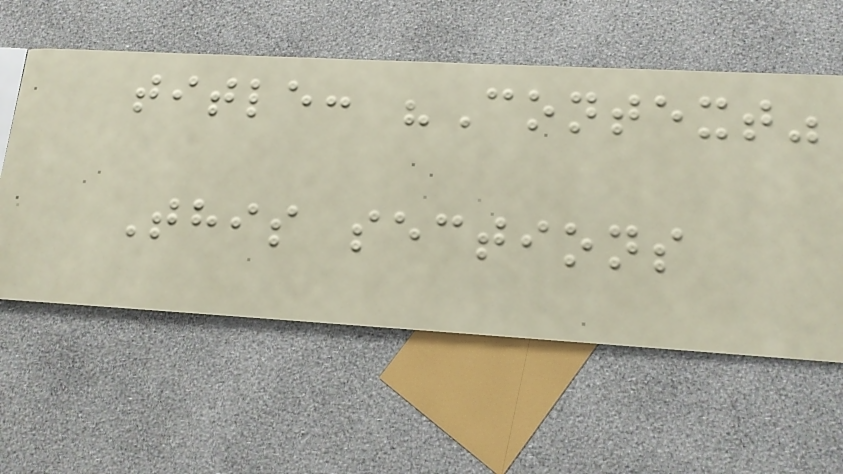title: "Context"
This sections
